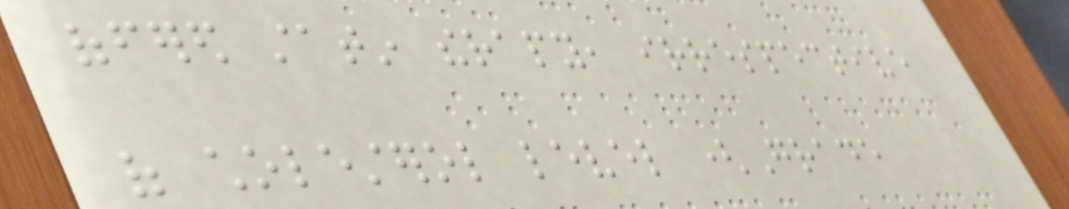offered statin therapy, irrespective
of cholesterol level (Grade
